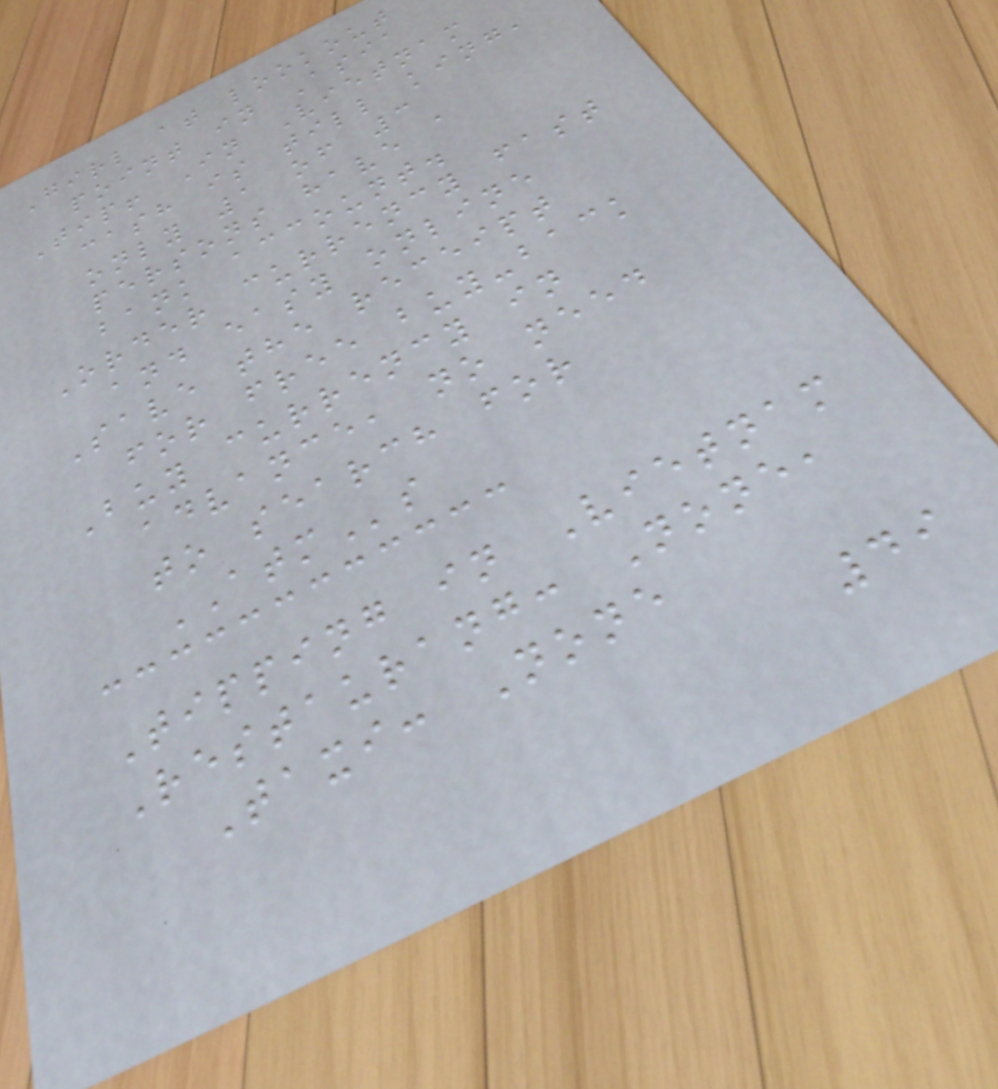Girl at lookout
point in Asia
Tip! In Vietnam
cash is till king,
only 1 of 3
persons have a
bank account.
Order currency fast
and easy online
Save the receipt
for free buy-back
Buy currency in
advance, no need
to search for
ATMs
Tipping in Vietnam
Restaurang: None,
Taxi: None
49
